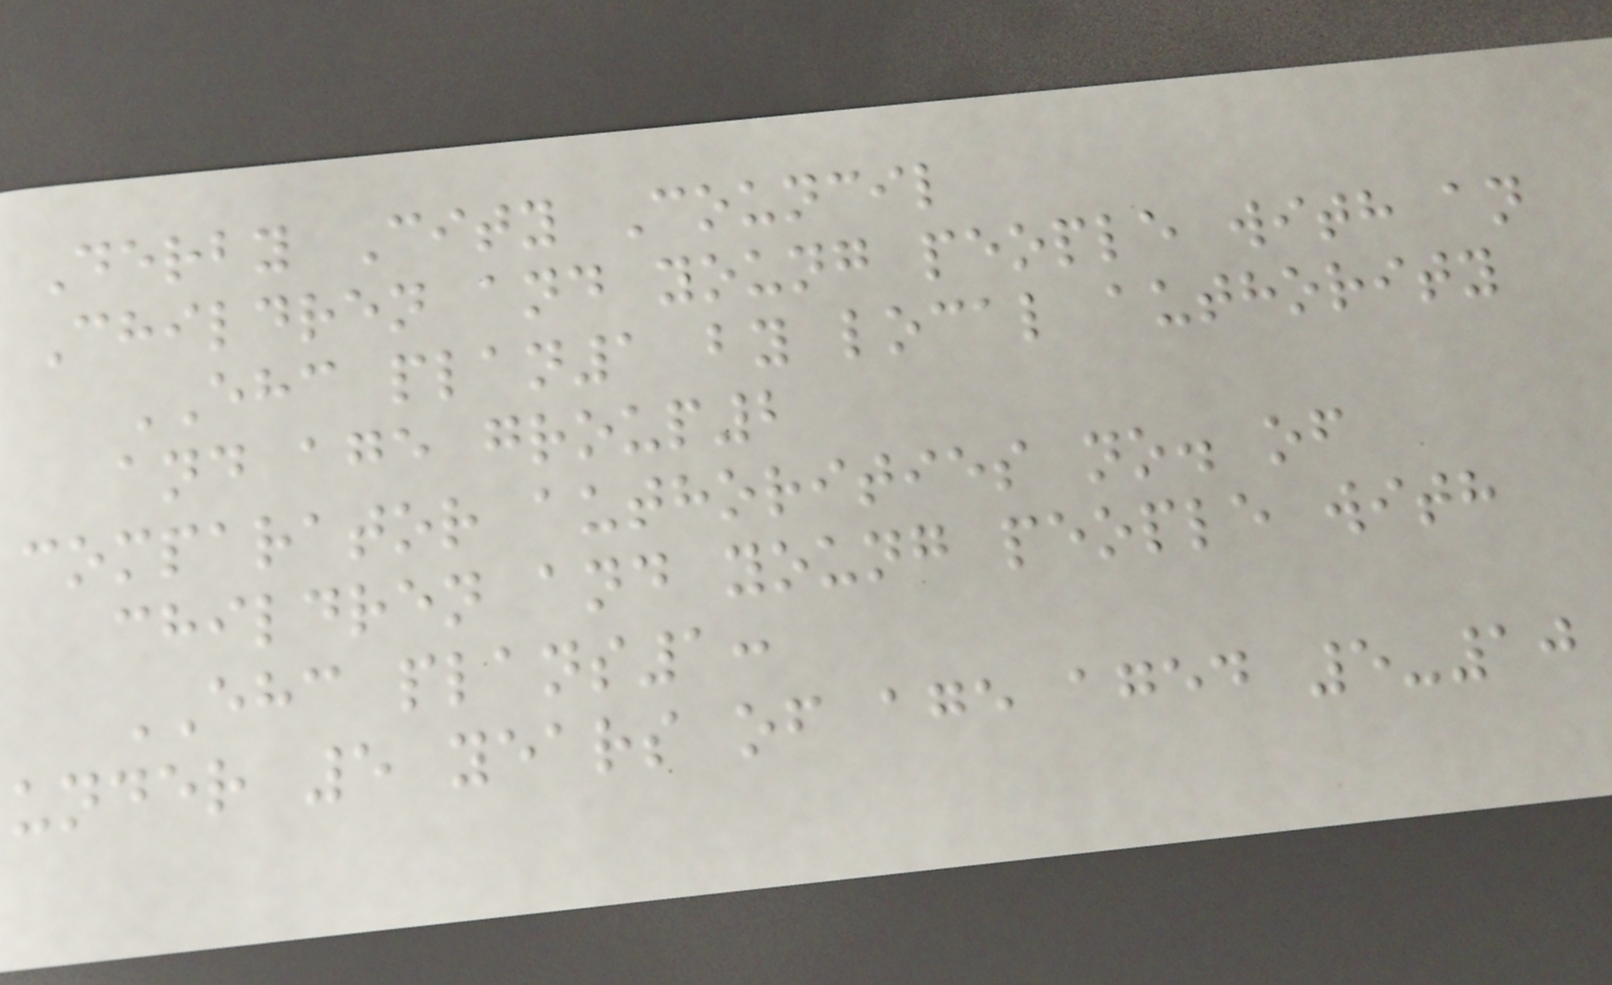Derby City Council
Children and young people with an
EHC plan1 by local authority
and age group2
comparator authorities no. of
children and young people with
EHC plans1:
under 5 years of age aged 5-10
